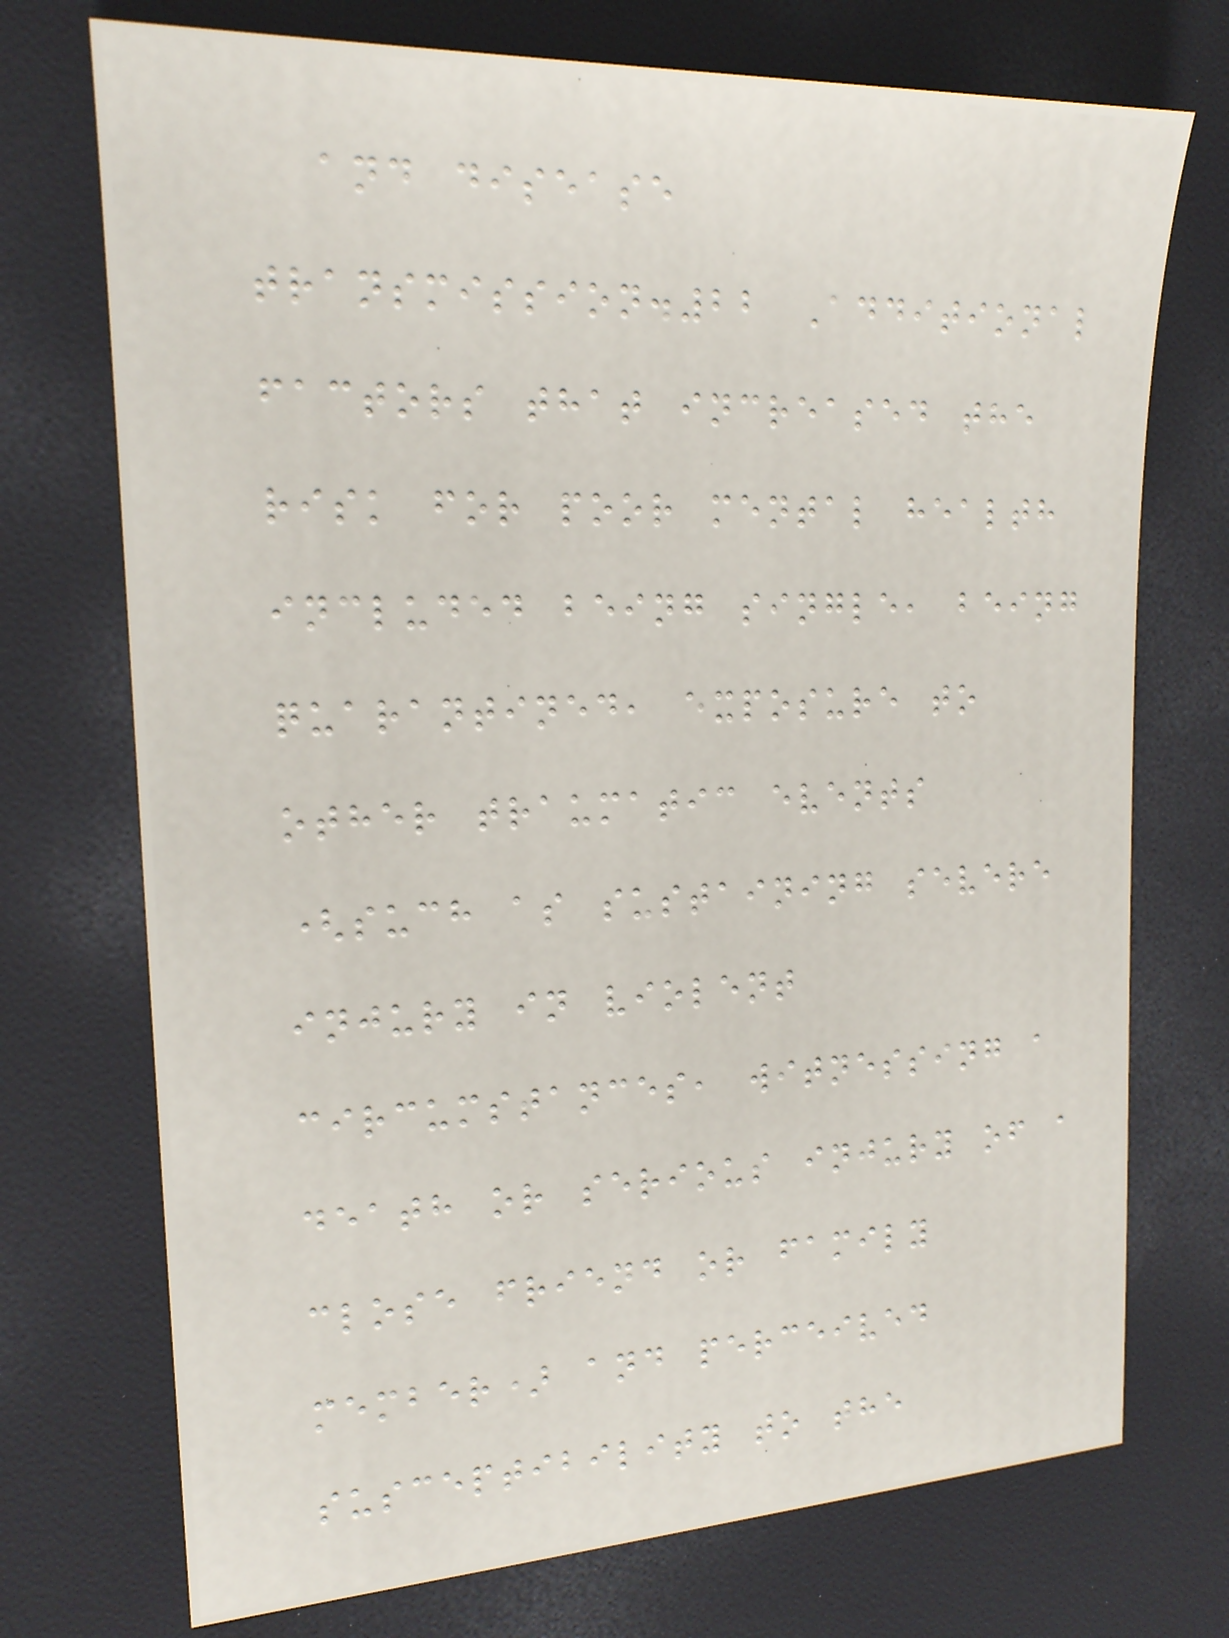and disease
transmission.22 Additional
factors that increased the
risk for poor mental health
included being single, being
quarantined, exposure to
other traumatic events
(such as sustaining severe
injury in violent
circumstances, witnessing a
death or serious injury of a
close friend or family
member) and perceived
susceptibility to the
